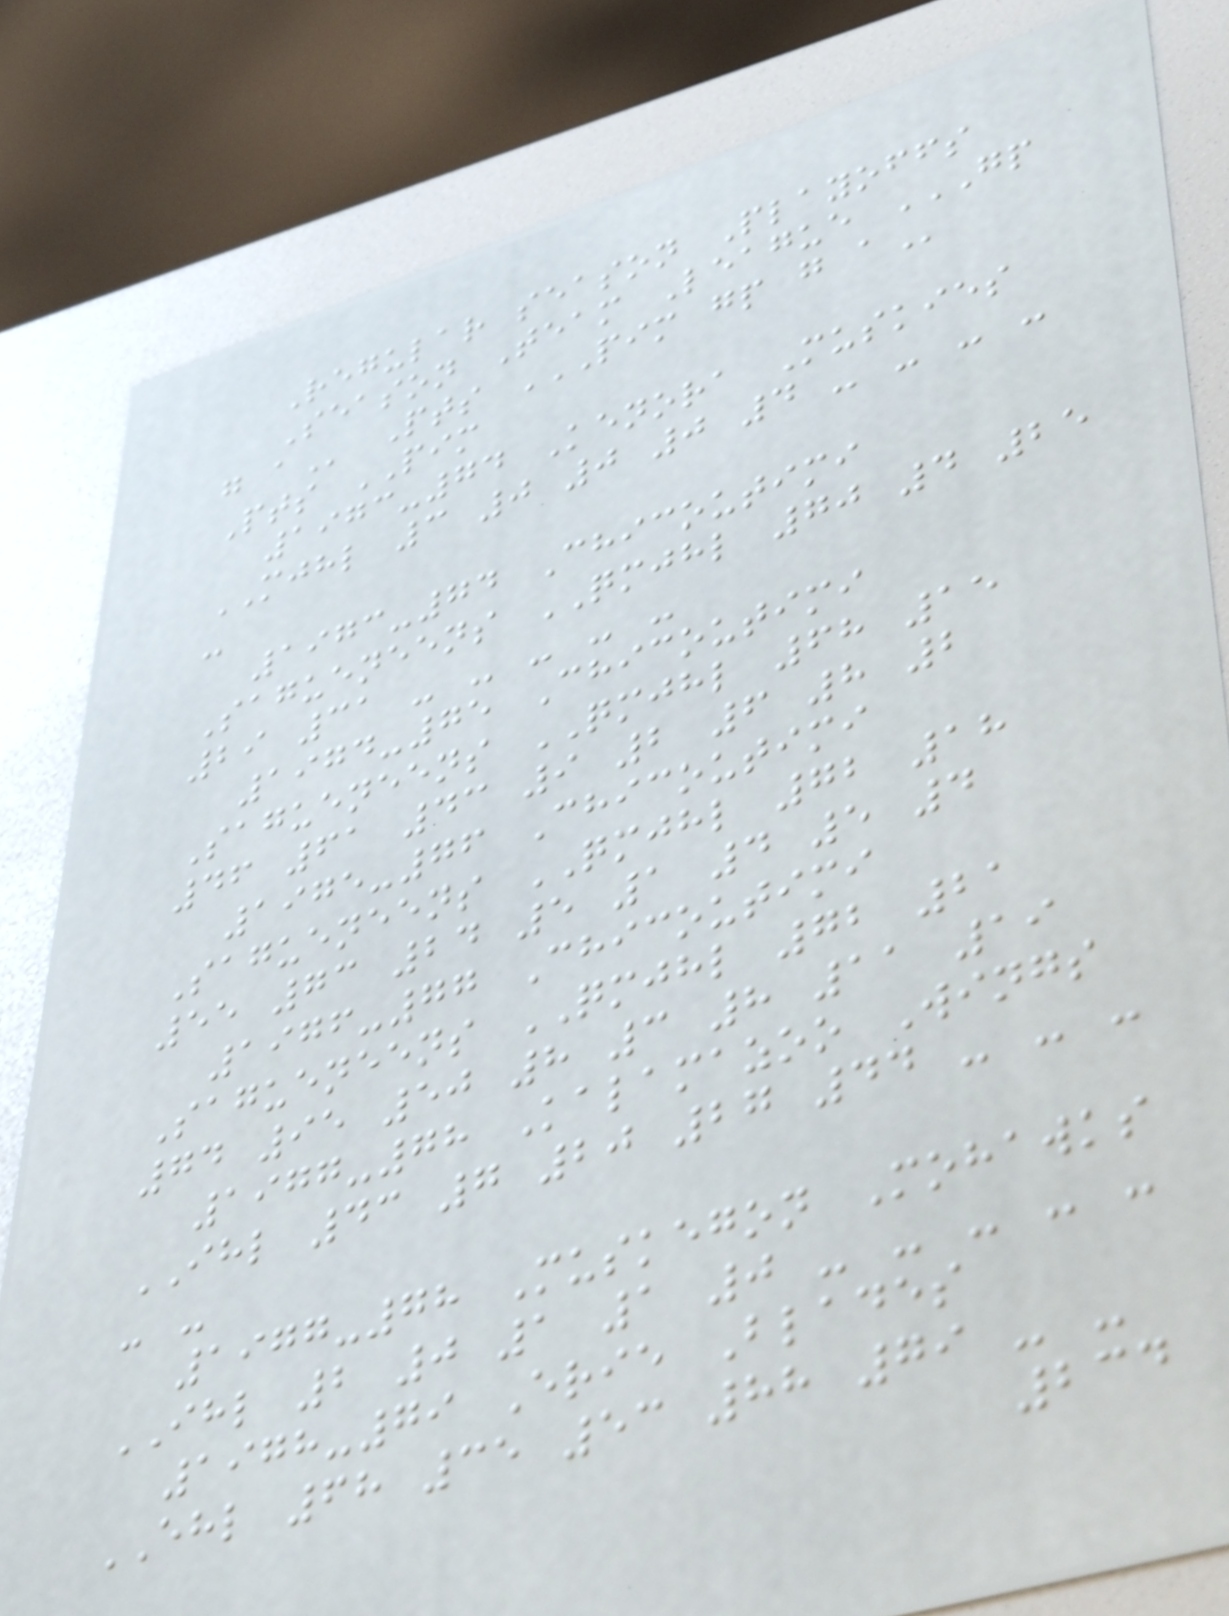Regular season Playoffs
Season Team League GP
G A Pts PIM GP G A
Pts PIM
1973-74 Kenora Muskies
MJHL 3 0 0 0 4 - - - -
-
1973-74 Chicoutimi
Sagueneens QMJHL 70 4 25
29 31 - - - - -
1974-75 Chicoutimi
Sagueneens QMJHL 68 15
46 61 43 9 2 6 8 2
1975-76 Chicoutimi
Sagueneens QMJHL 72 18
55 73 24 5 1 4 5 4
1976-77 Chicoutimi
Sagueneens QMJHL 72 21
74 95 50 8 3 8 11 19
1977-78 Kalamazoo Wings
IHL 43 7 20 27 44 - - -
- -
1977-78 Muskegon Mohawks
IHL 2 0 1 1 0 - - - - -
1978-79 Erie Blades
EHL 68 35 53 88 79 - -
234
